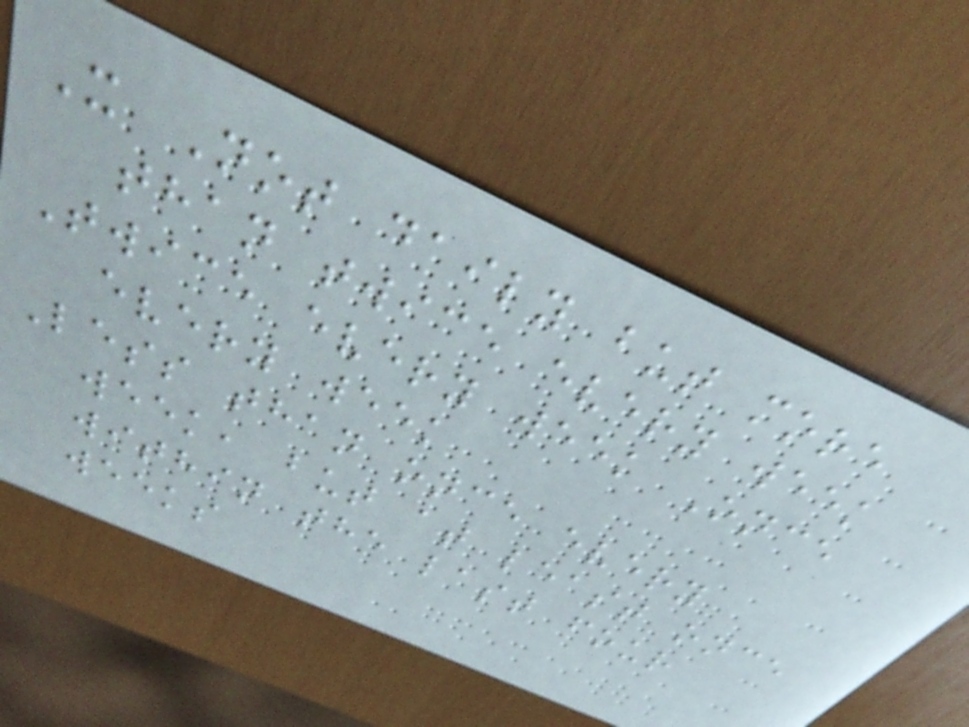X Not daily but more
than twice every week
Twice every week Once
every week
Less than once every
week, but at least once
within the last four
weeks
